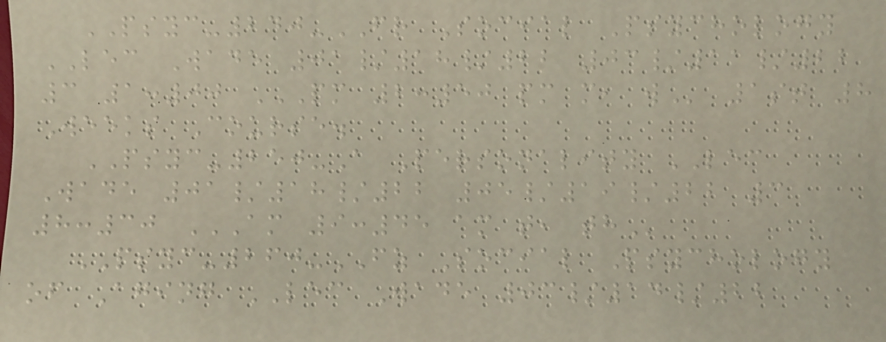PSYC-240-FR Social Psychology
LEC Wade 01/18/22 03/11/22
3 1:00 PM 2:50 PM M, W 1st 8
Weeks Course.
PSYC-250-A Personality LEC
Wade 01/18/22 05/19/22 3
8:30 AM 9:45 AM T, TH
PSYC-260-FZ Social Psychology
of Aging LEC Wade 03/14/22
